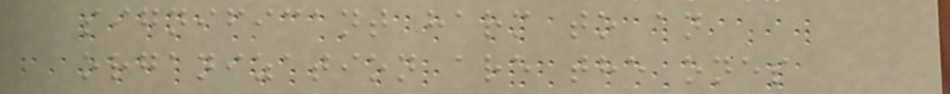significant harm to an
organization are the ones
